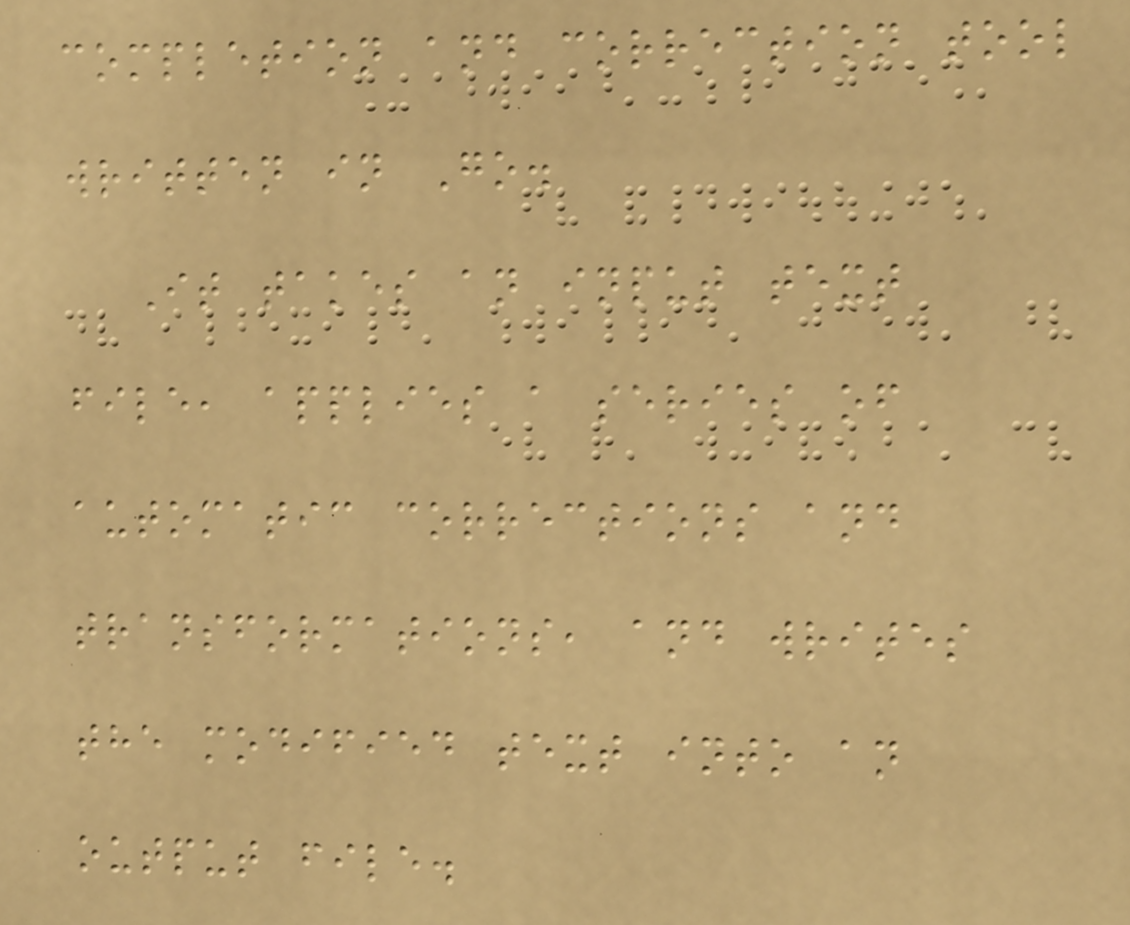completion and correction tool
written in Go.
It takes an input text
file, applies a series of
automatic corrections and
transformations, and writes
the modified text into an
output file.
